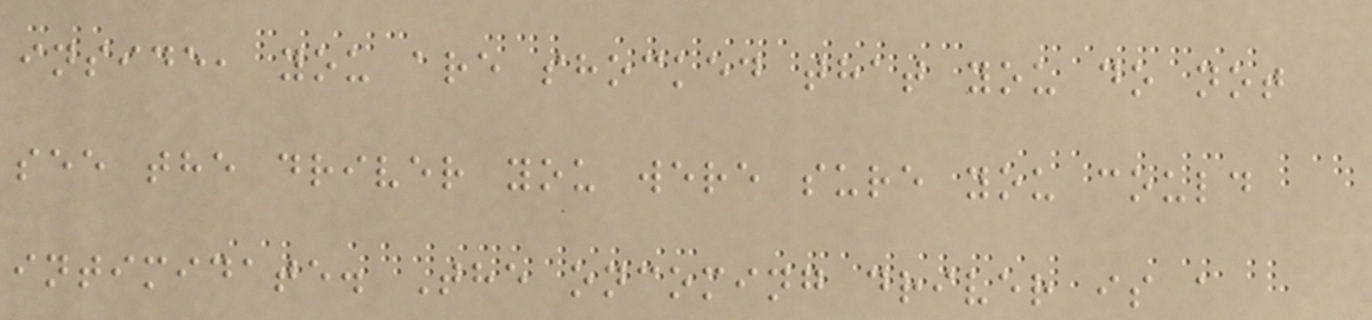inside, you are shocked that you do not
see the driver you were sure you could
intimidate. The oncoming driver is a
